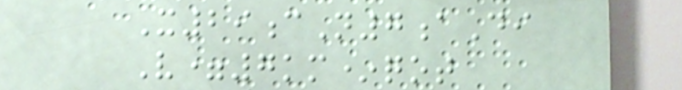X29cN7aDi
V=7km*qot
